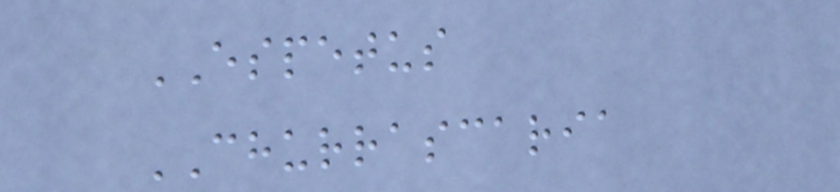ESPETUS
CHURRASCARIA
